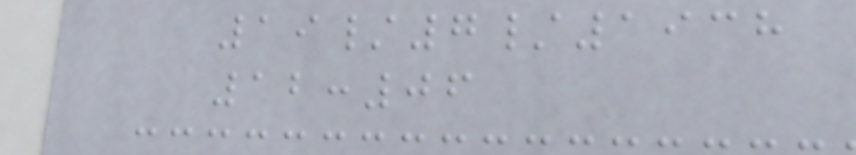19/7/1938
12:06
